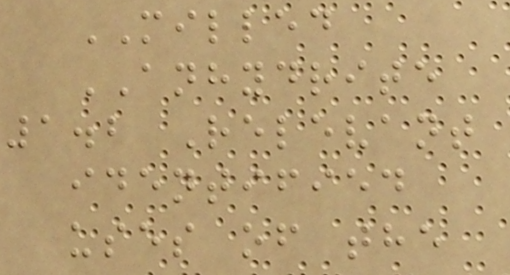MILLED
ANHYDRITE
1.2 Relevant
identified
uses of the
